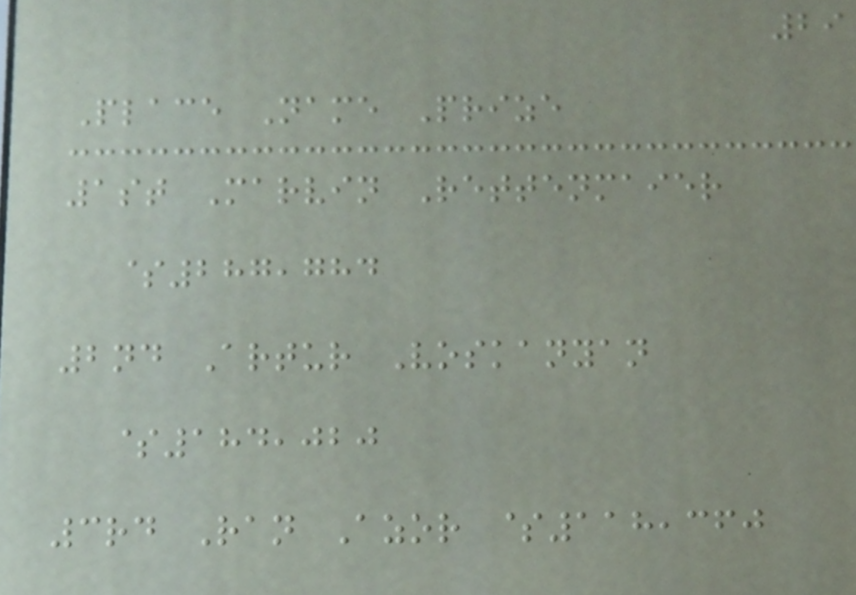29
Place Name Prize
1st Marvin Rettenmaier
$287,784
2nd Artur Voskanyan
$184,020
3rd Ran Azor $118,360
